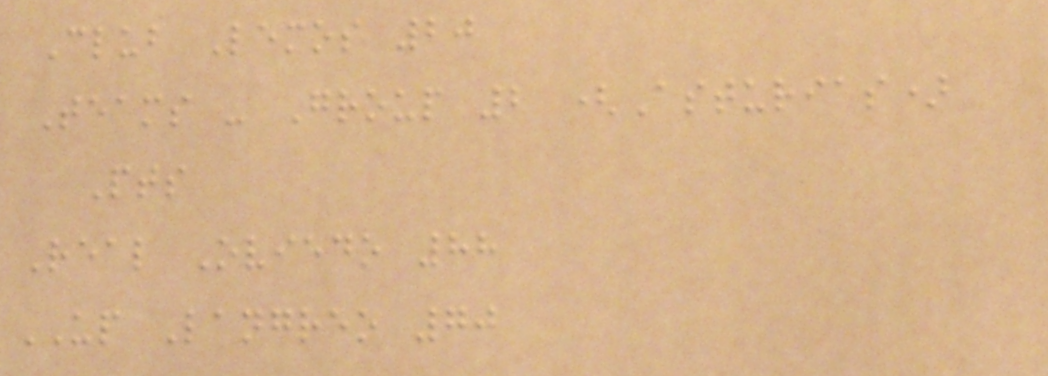Club Lemos 20
Teams - Group 2 (Asturias)
Pts
Real Oviedo 88
UP Langreo 70
